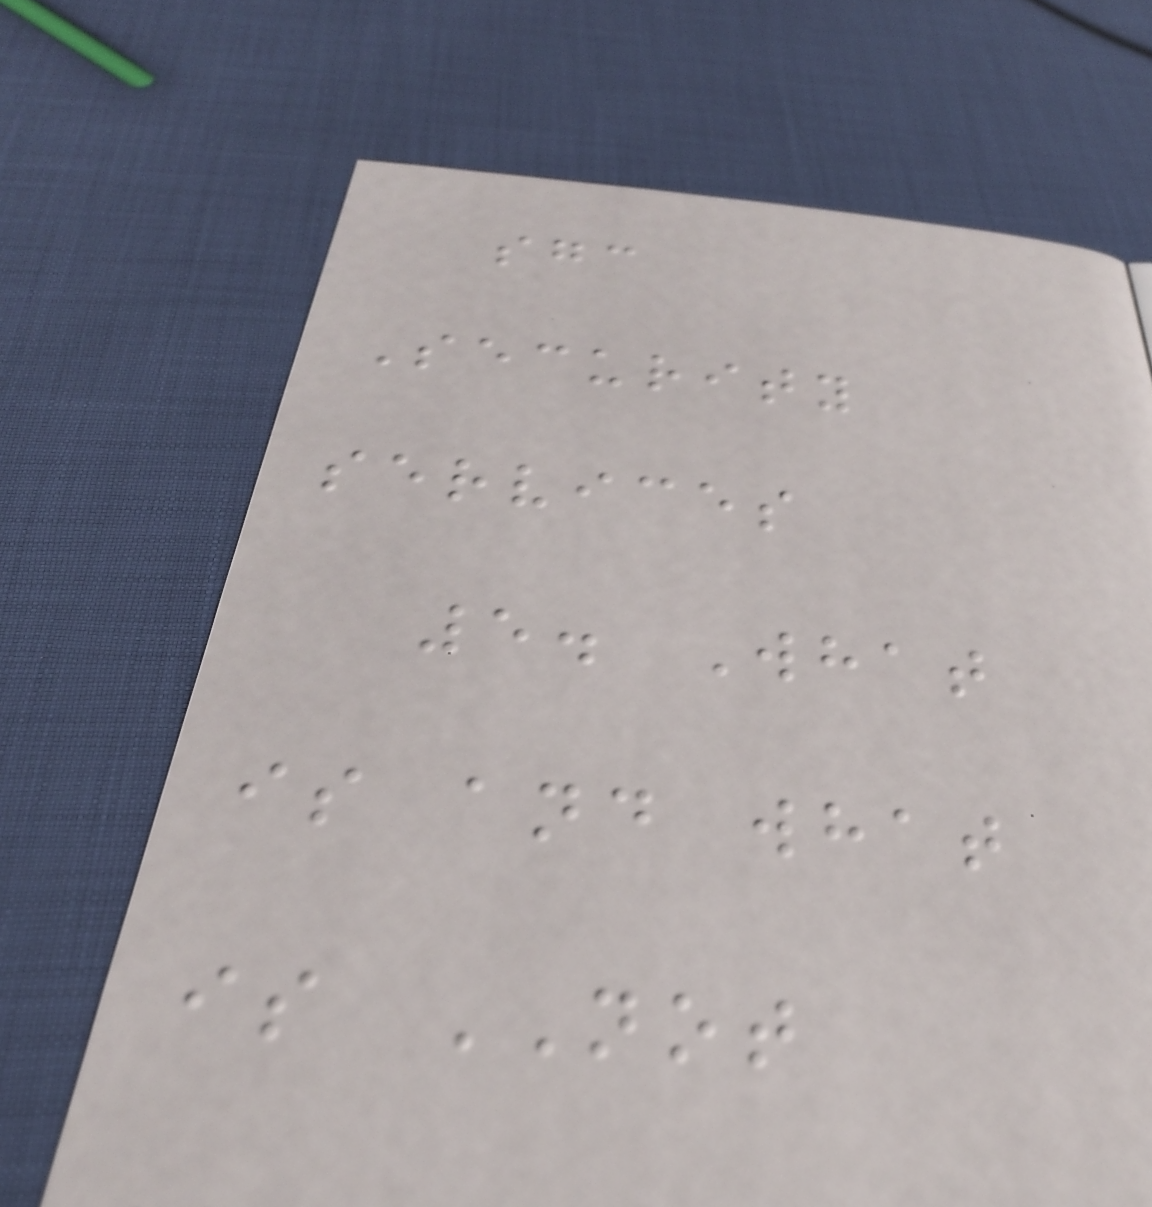sgc
Security
services
5. What
is and what
is NOT
